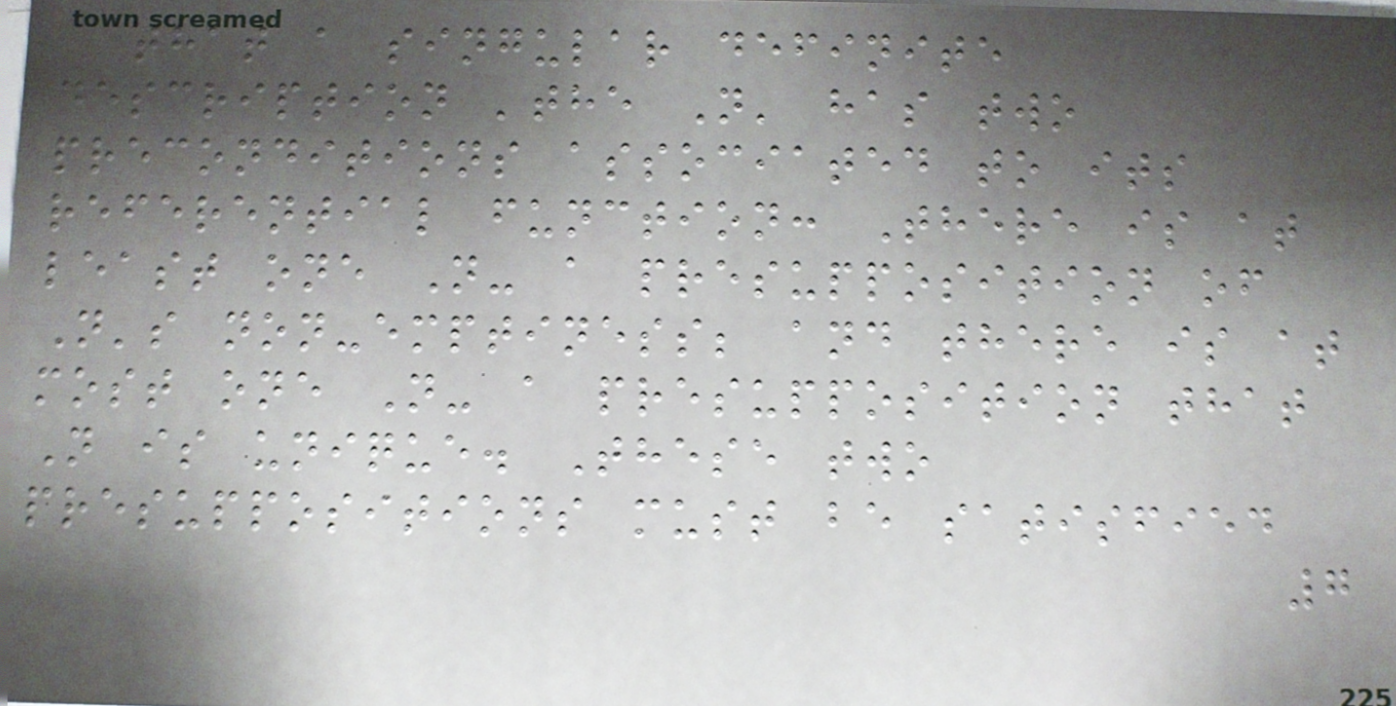that a singular definite
description 'the N' has two
preconditions associated to its
referential function: There is at
least one N- a presupposition of
N's non-emptiness; and there is at
most one N- a presupposition that
N is unique. These two
presuppositions must be satisfied
7
